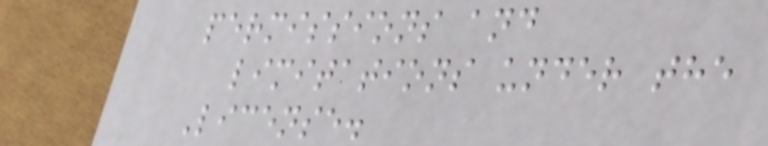permissions and
limitations under the
License.
